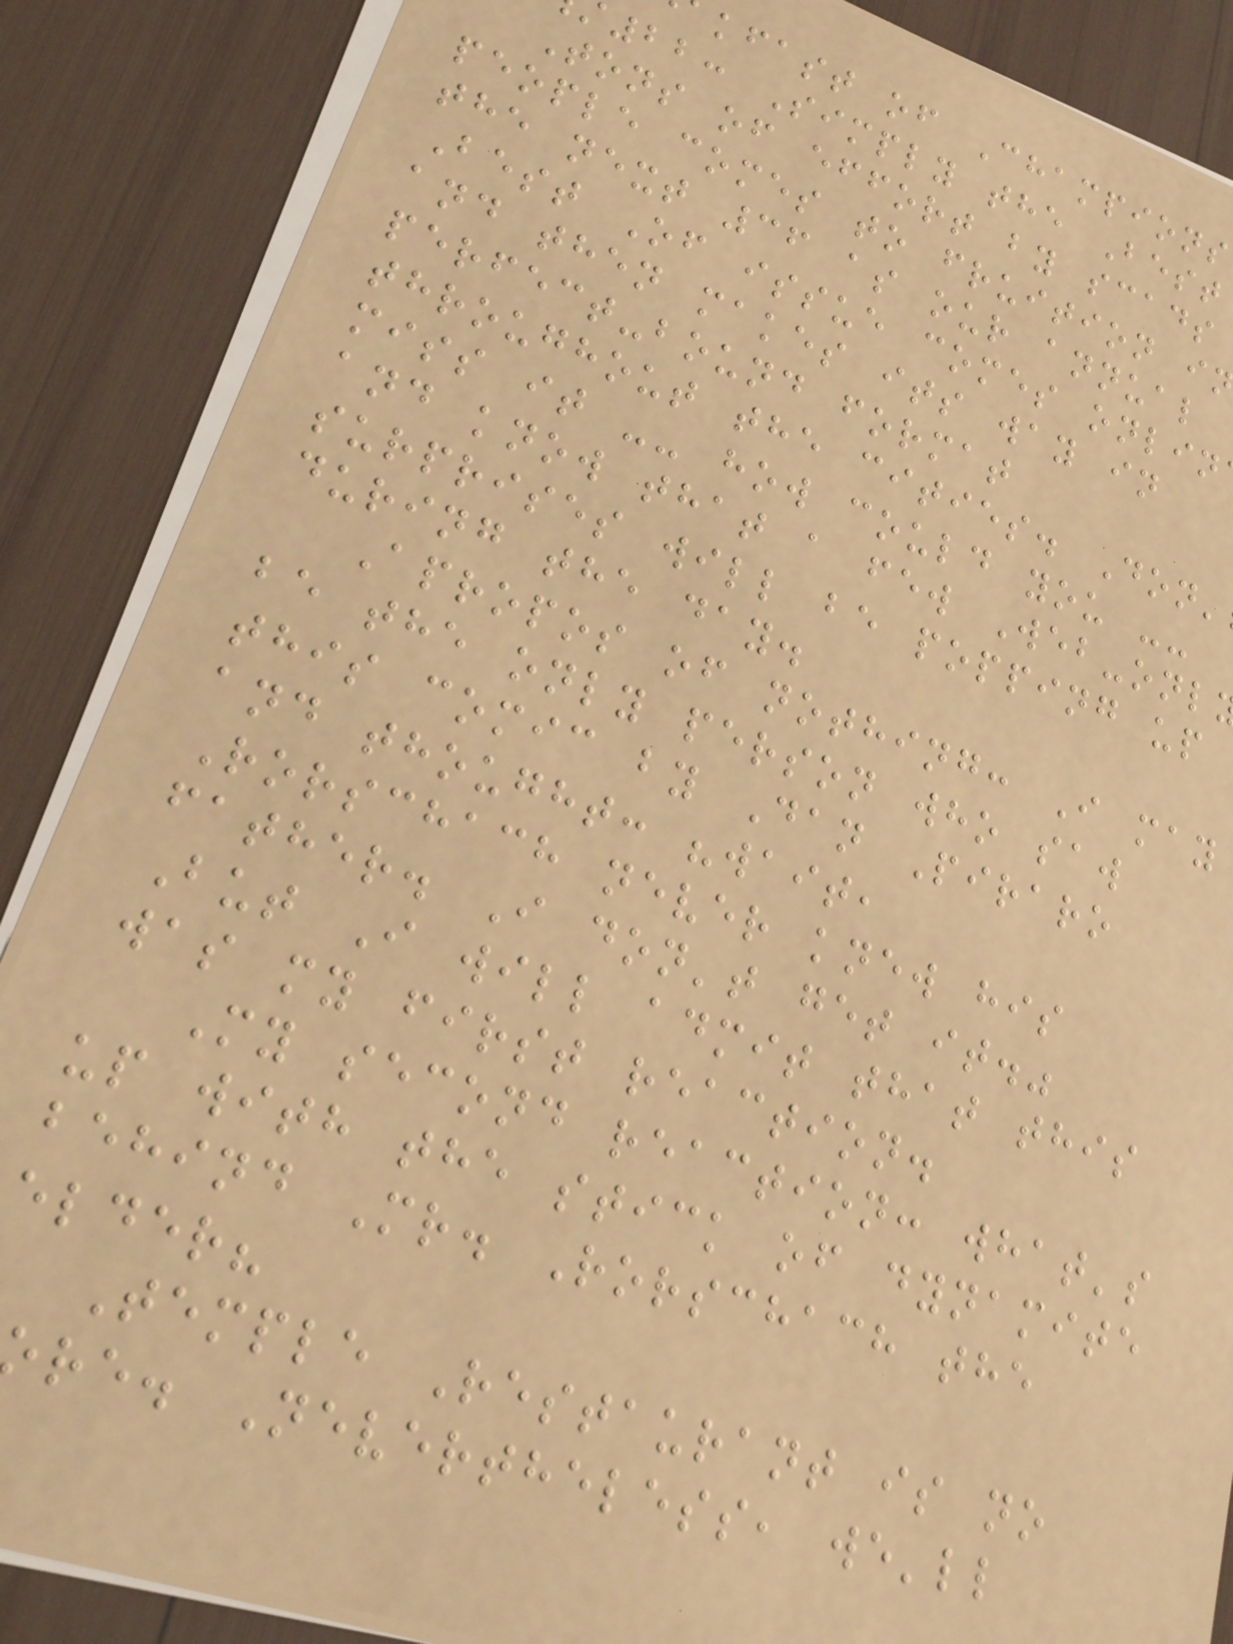kfast of Champions
22: Simply the Best
Tons of effort by scads
people comes to fruition i
the next 36 as our annual
Best Of issue comes onlin
and then makes its way in
perfect-bound format
throughout the cities. Don'
miss it -- how could you --
and know that a few Web-onl
surprises will be popping up
during the day.
Apropos of nothing: I may
be the only person who saw
this comic by Dan Piraro
and thought: "wait,
Rorschach never knew his
father. I don't get it."
But I will admit that this
was my first reaction.
My second reaction: what's
up with the stick of dynamite
behind Mr. Rorschach the
elder?
Temple Restaurant is no
re. Nevertheless, we'll
